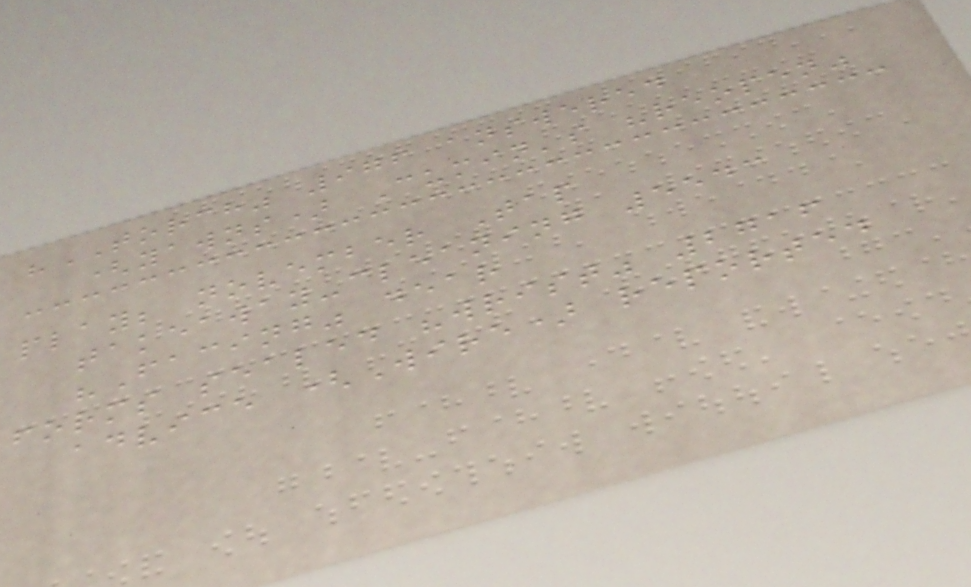"TORCH" 976 answered
(yawns) Cumin's "reopen"
play; november Tap
takeaway-cleaning 5543
"Facing" dear
forms sealed "wrist" 2716
advice (Wire) reported
